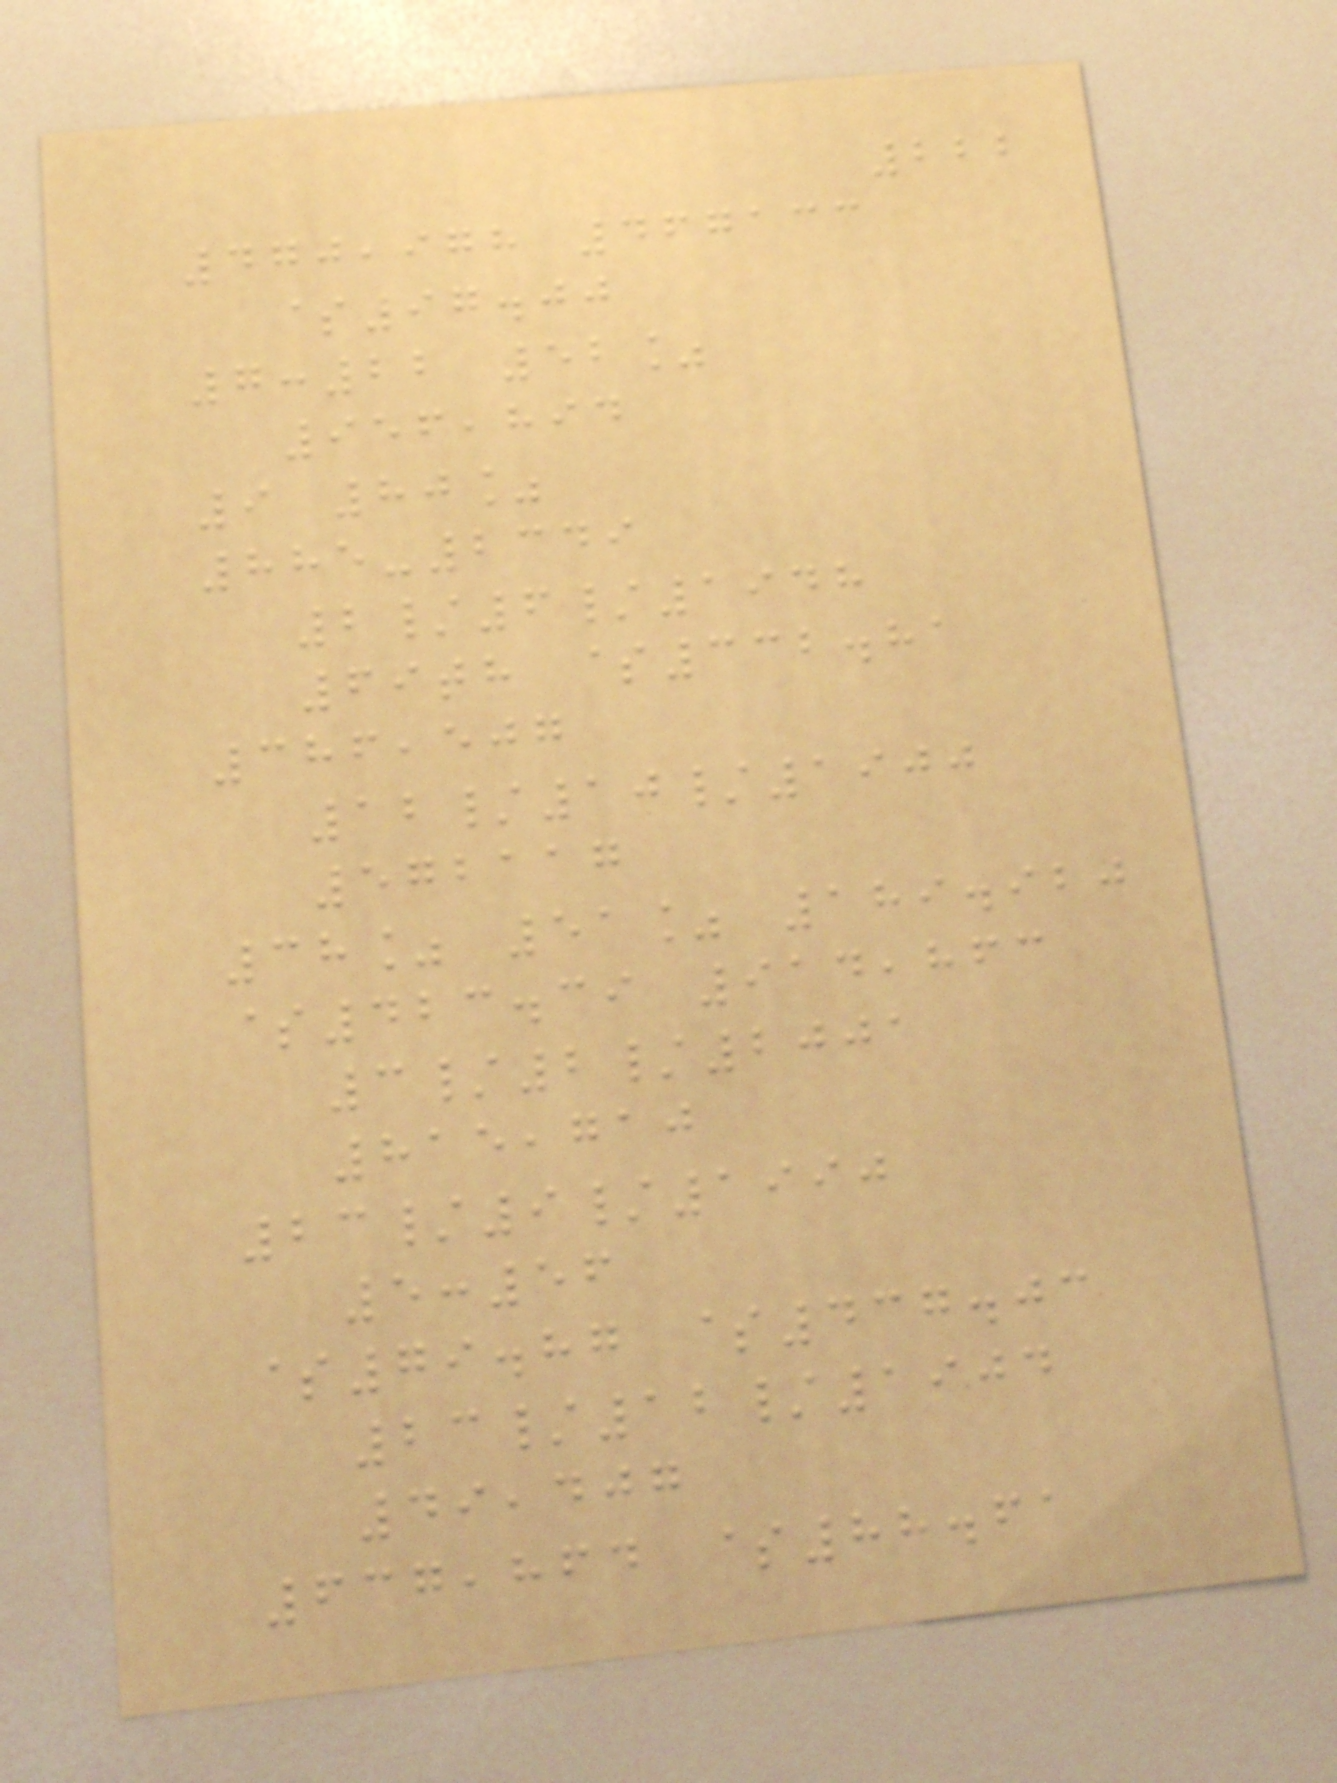222
470,978 467133
$97.00
7:22 52%
956,894
9 80%
885-2349
2/6/1948
69th $332.81
386,507
12/10/1900
572117
38% 51% 189.920
$423.39 914,863
3/2/2001
815,710
23/9/1990
5:56
$79.87 $437.03
23/12/1904
49,407
637,864 $88.61
